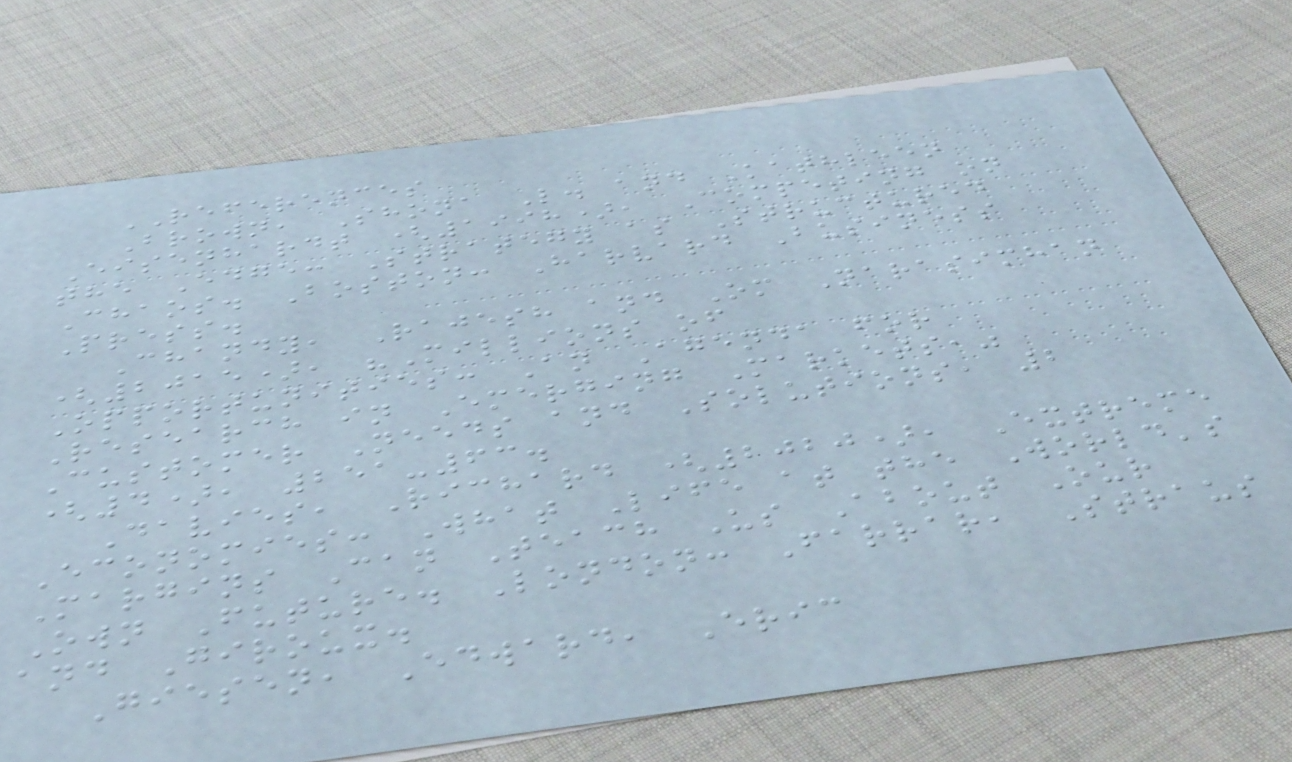REFERENCES
Brown, Shona L. and Kathleen
Eisenhardt (1998), Competing on
the Edge: Strategy as Structured
Chaos. Boston: Harvard Business
Press.
Chandy, Rajesh and Om Narasimhan
(2015), "Millions of
Opportunities: An Agenda for
Research in Emerging Markets,"
Customer Needs and Solutions, 2
(4), 251-63.
Davies, Richard (2020), Extreme
Economies: What Life at the World's
Margins Can Teach Us About Our
Own Future. London: Farrar, Straus
and Giroux.
Giesen, Edward, Eric
